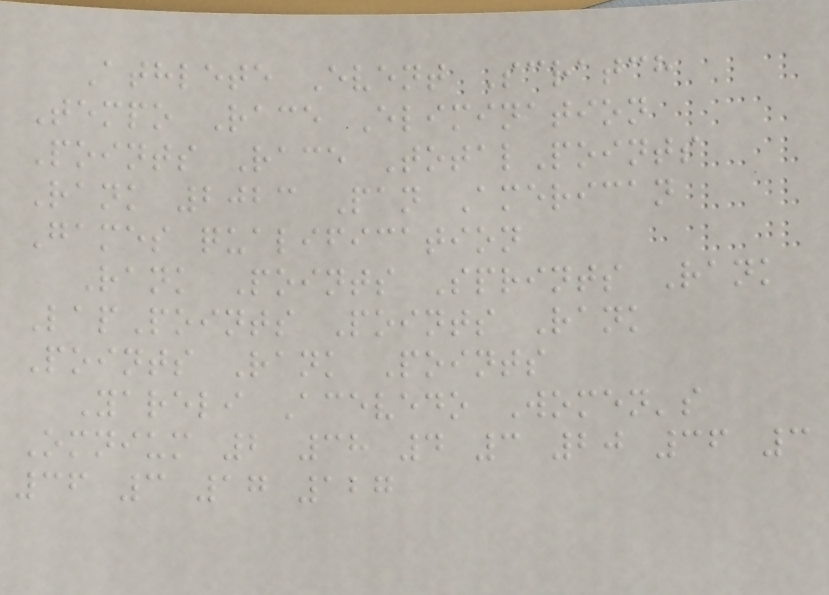Athlete Event Scratch
Tempo Race Elimination
Points Race TotalPoints
Rank 2023 Pan American
Games qualification
Rank Points Sprints Rank
LapPoints Points Rank
Points Rank Points
Yareli Acevedo Women's
Omnium 2 38 4 3 20 36 3
36 3 17 127
